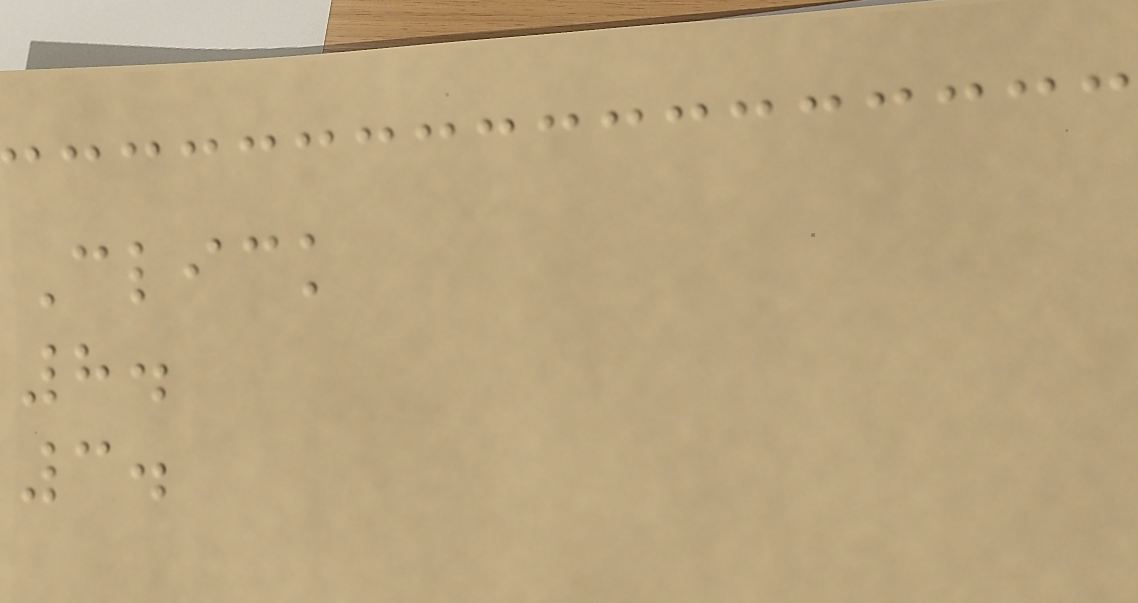Click
8.
3.
